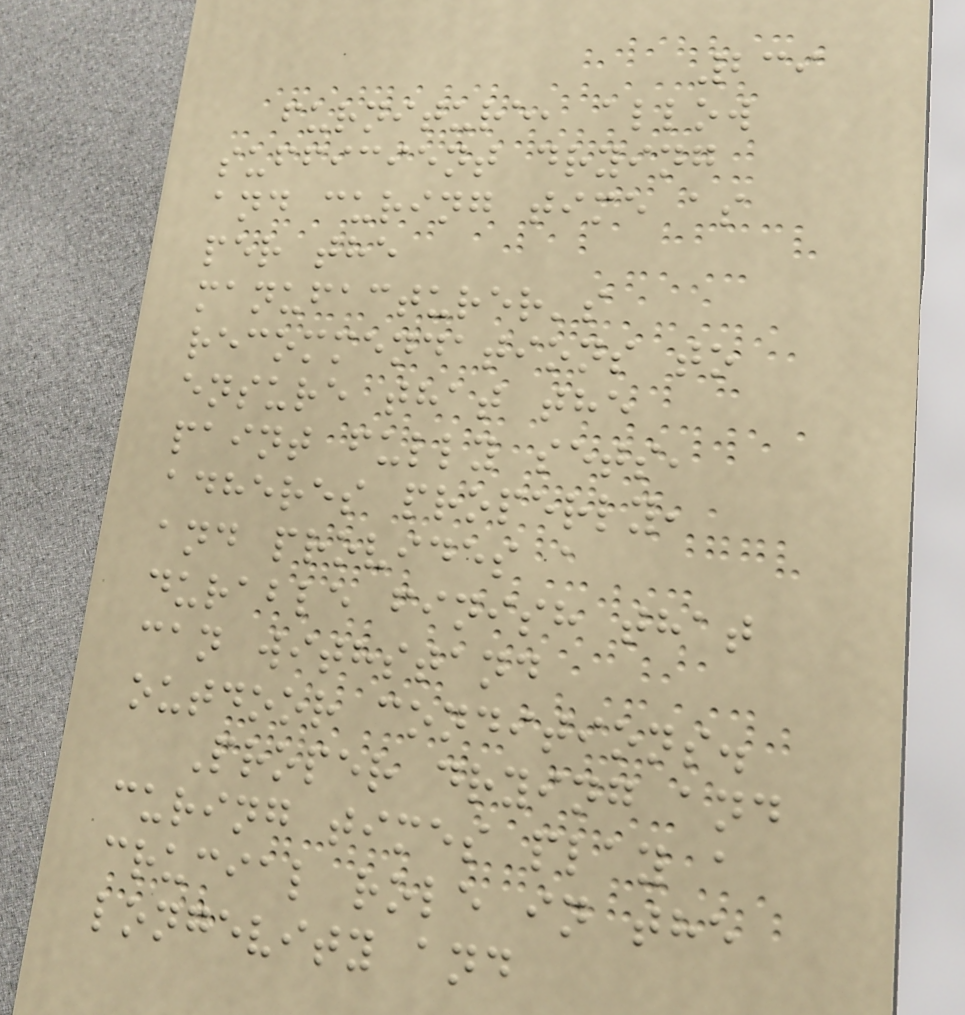239
furniture, allow
sufficient drying
and curing time as
per the
manufacturer's
recommendations to
ensure that the
paint fully sets,
adheres properly,
and provides a
durable finish that
can withstand
outdoor conditions.
Proper drying and
curing times play a
crucial role in the
longevity and
